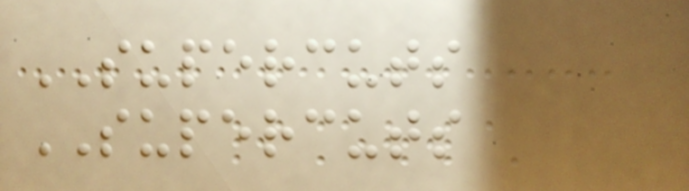SUPERCUTS
SUPERCUTS
